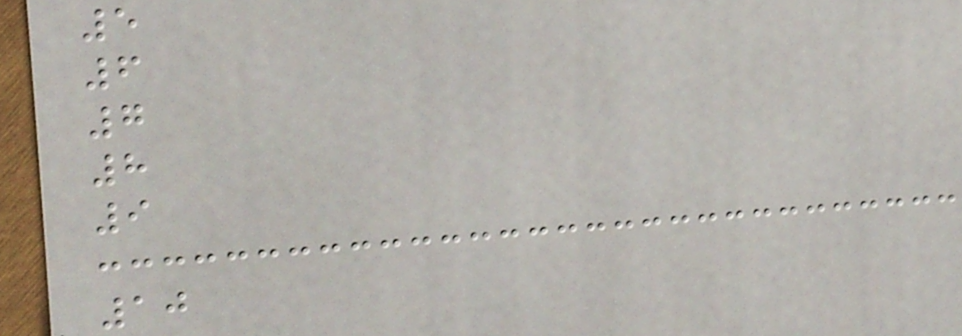5
6
7
8
9
10
